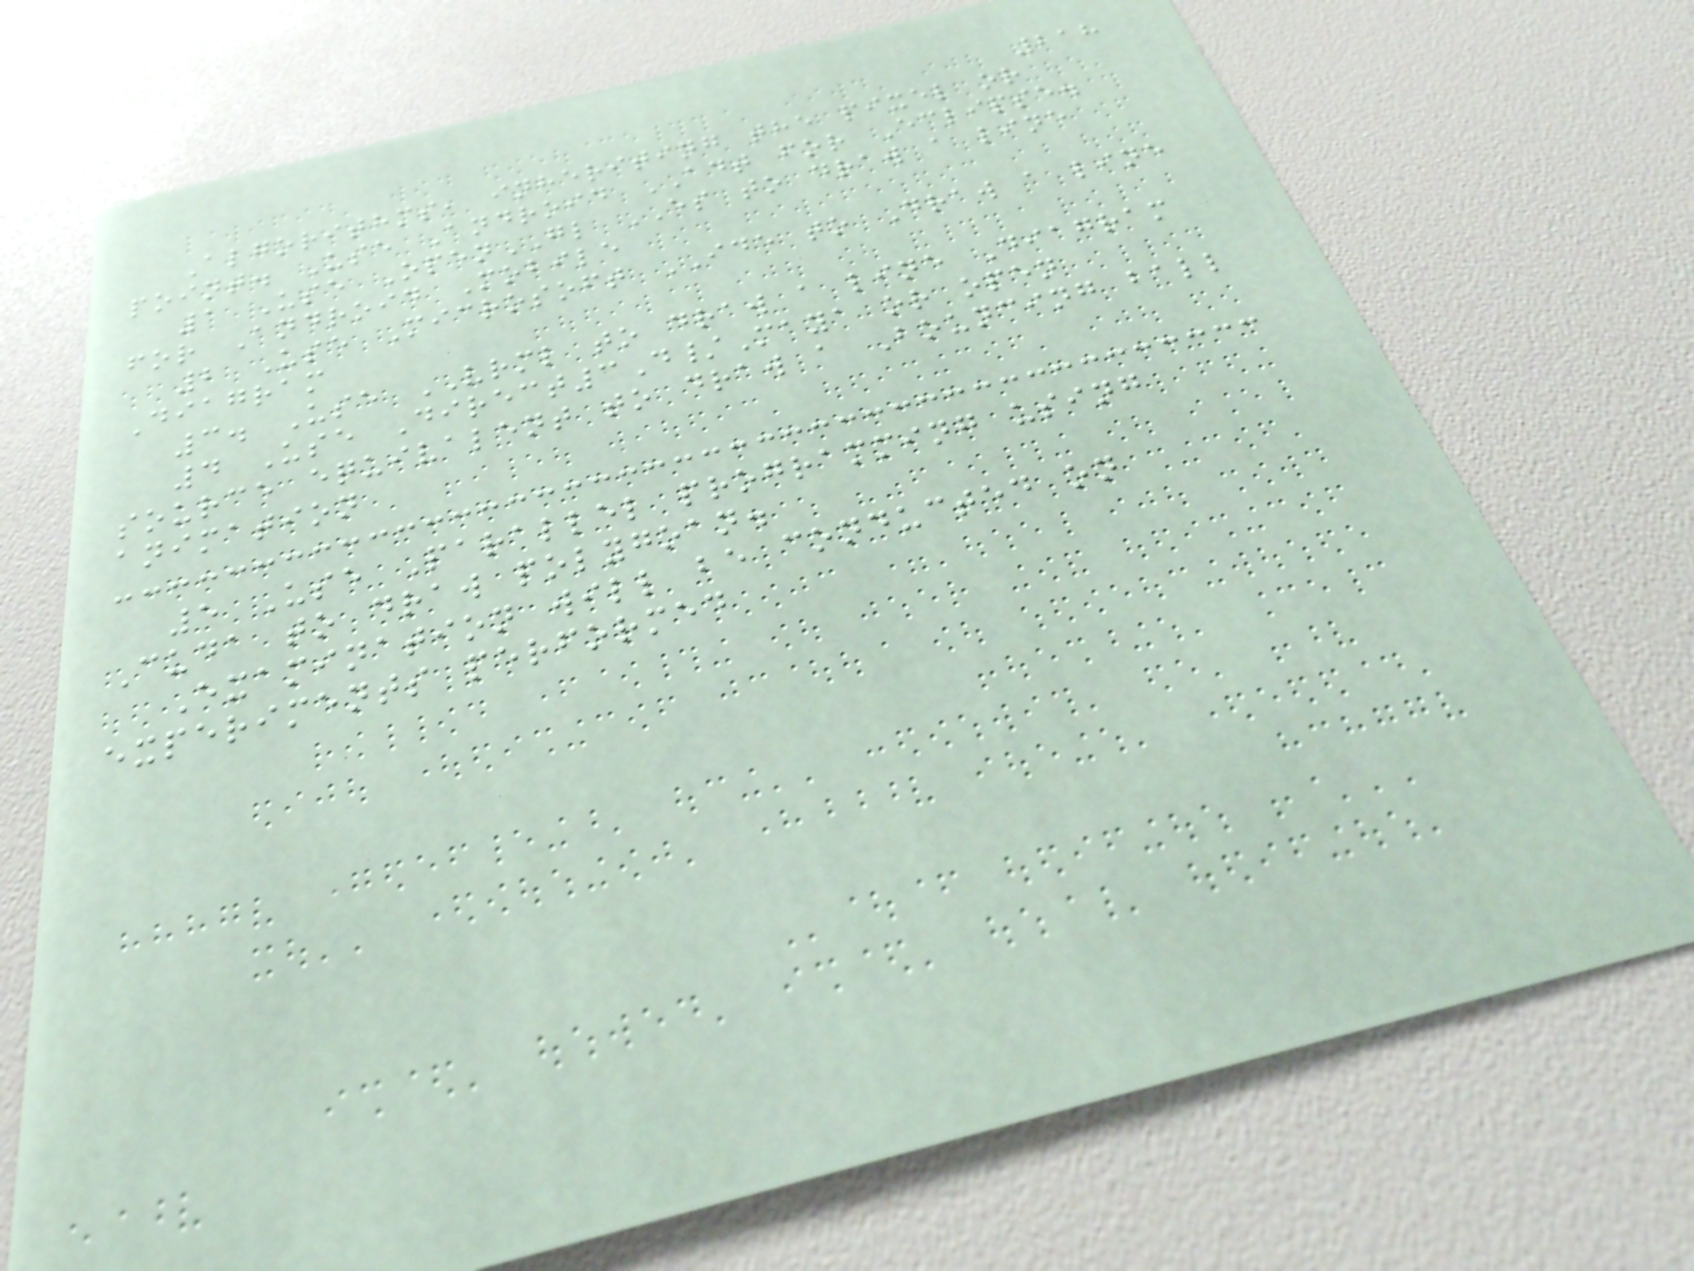218
Algorithms, inheriting the pixel or
point. Use Android ADT for Eclipse.
1 Use OpenGL ES to draw a line
for Android Mobile
2 Use Microsoft IDE to Draw a line
Diagram
3. Use VRML to draw a line Diagram
4 Use Direct3D/Maya or open
source equivalent to draw a Bouncing ball
animation
5 Use Parallel programming using
Cuda to draw polygoan.
Examination will be conducted on
experiments performed
